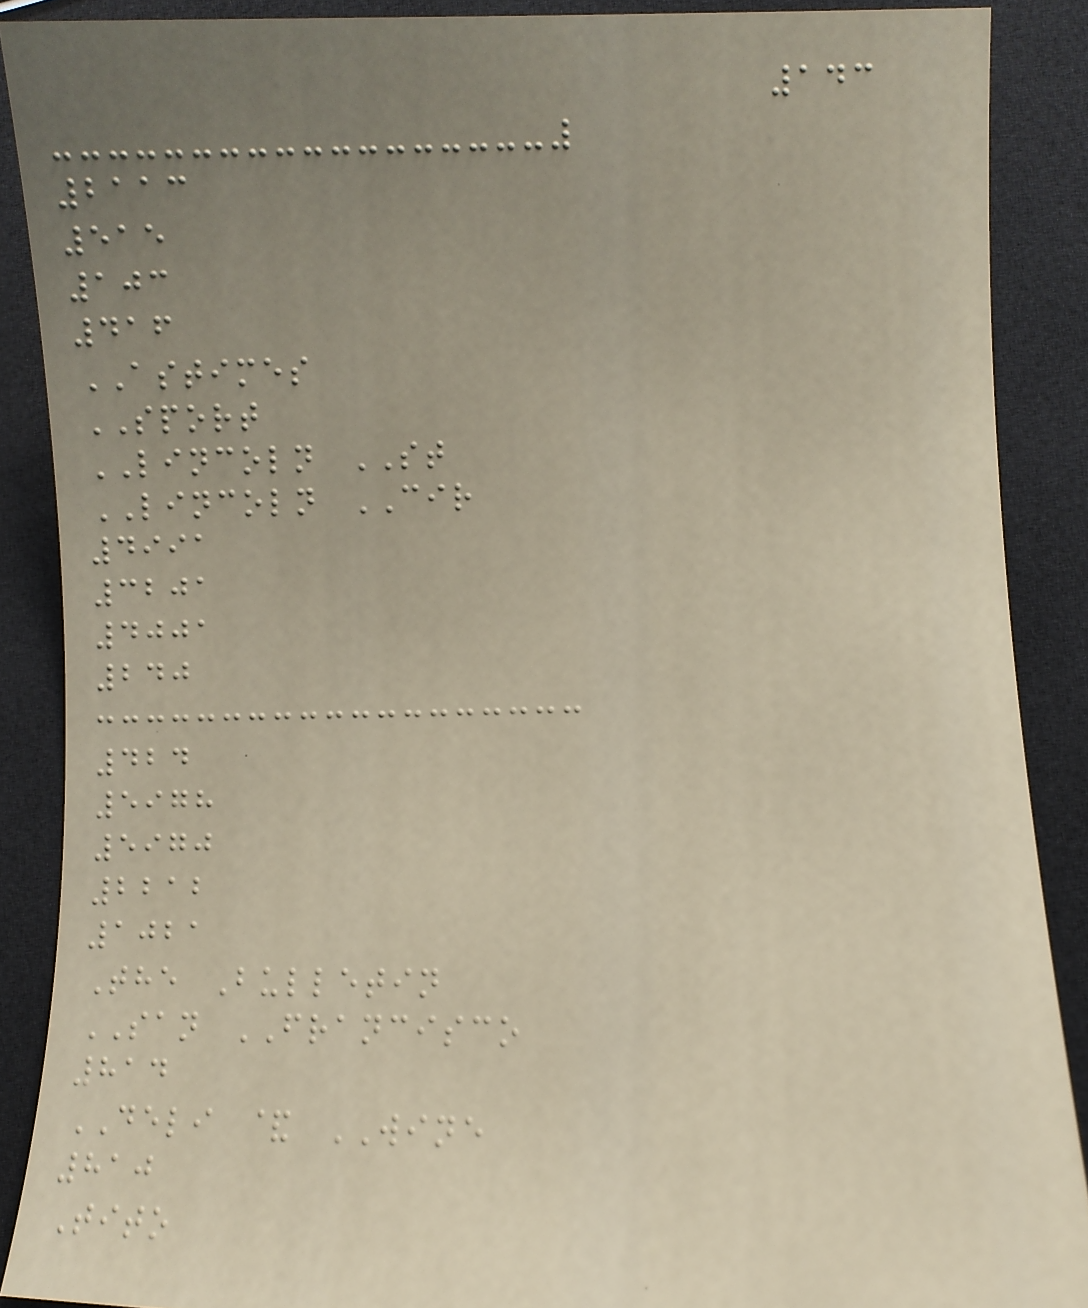143
2113
515
103
416
ASTIMES
SPORT
LINCOLN ST
LINCOLN CIR
4991
3201
4001
240
424
5978
5970
2212
1021
The Bulletin
SAN FRANCISCO
814
DELI & WINE
810
Tito
